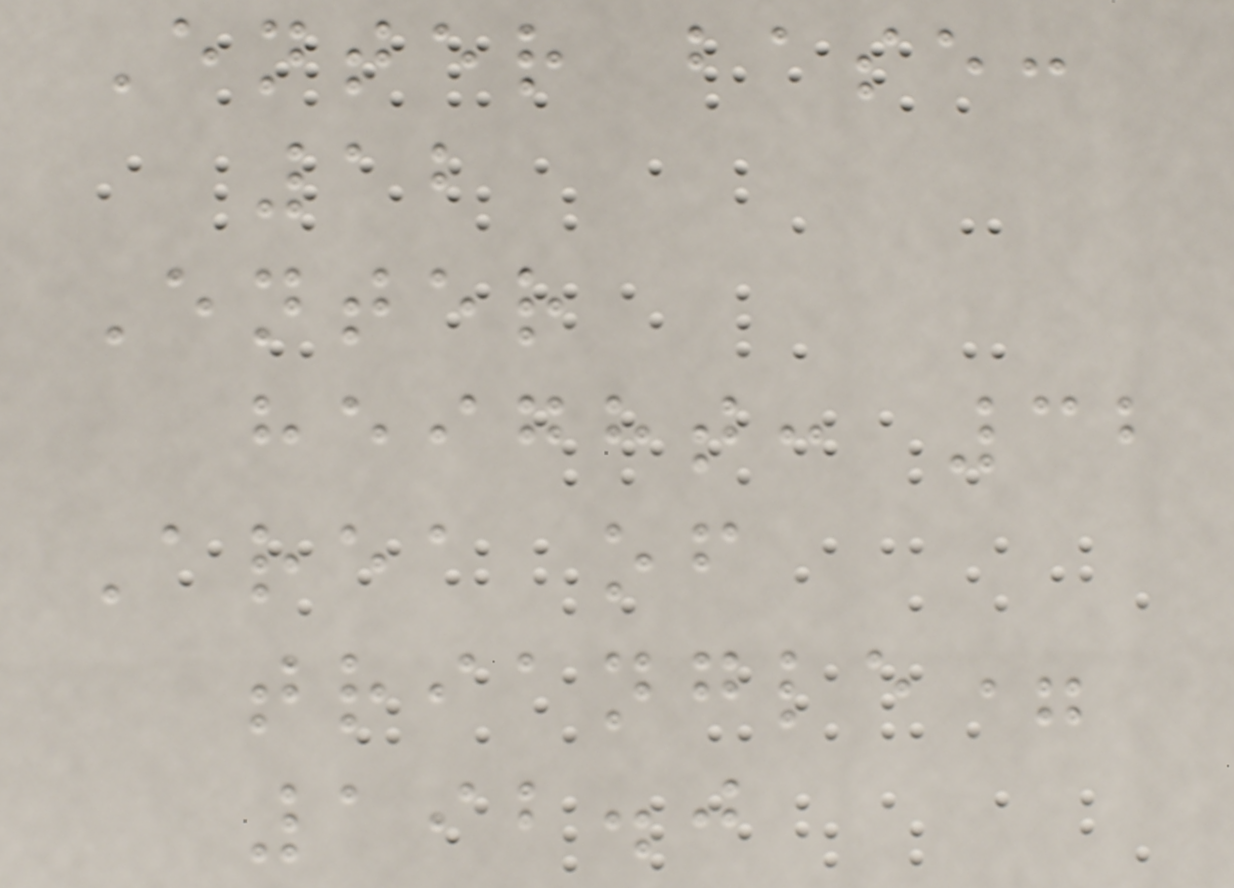Enter base:
12
Enter
height: 32
Area of
triangle=
192.0
